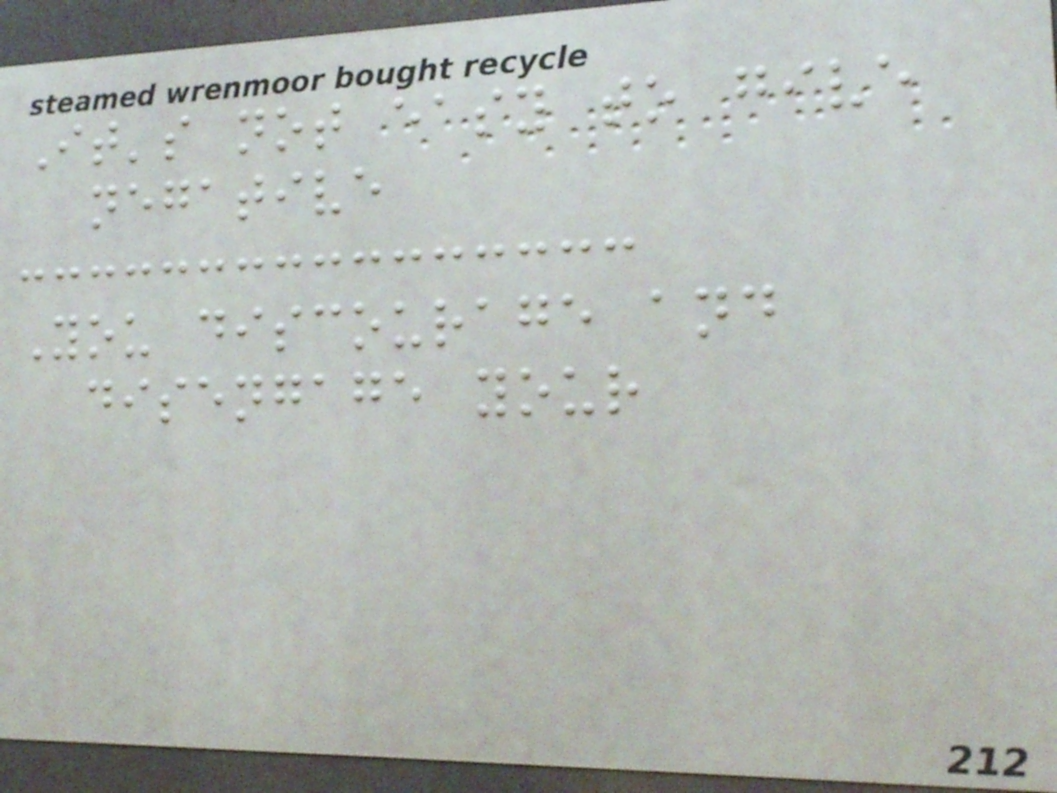It's not easy to give
negative
You discourage and
disengage your
